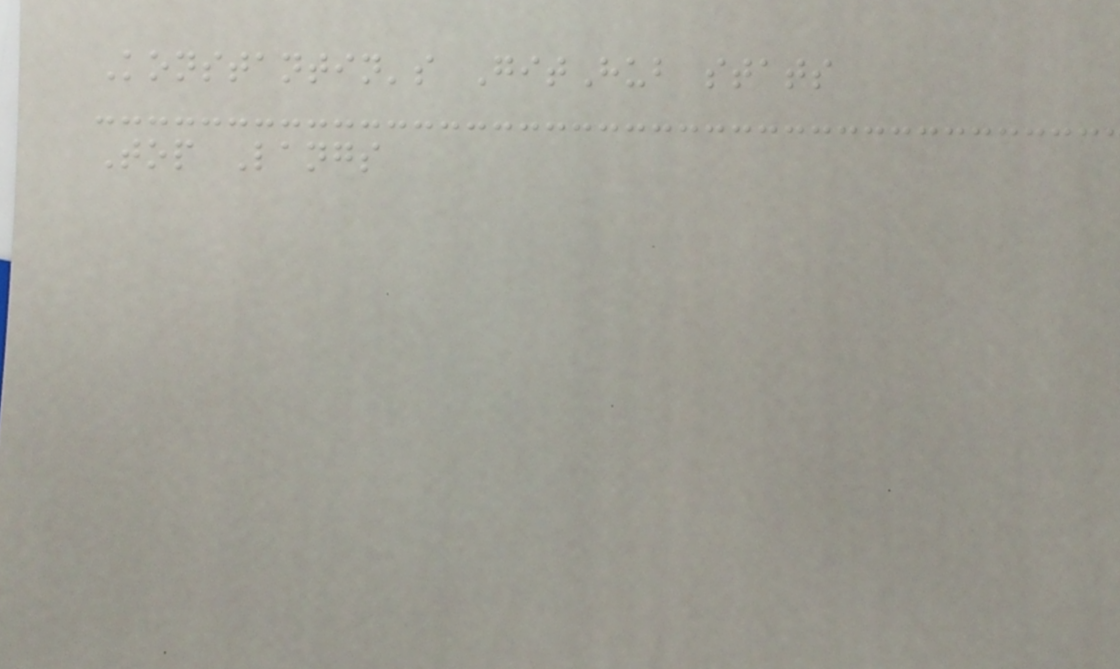Konstantin's GitHub stats
Top Langs
